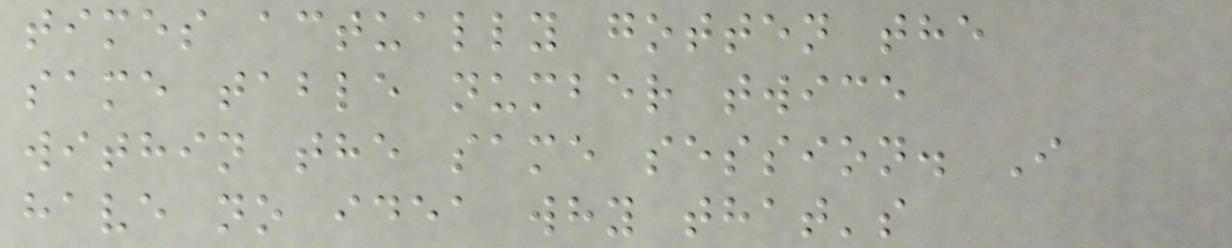times actually gotten the
same table number twice
within the same session. I
have no idea why that's
